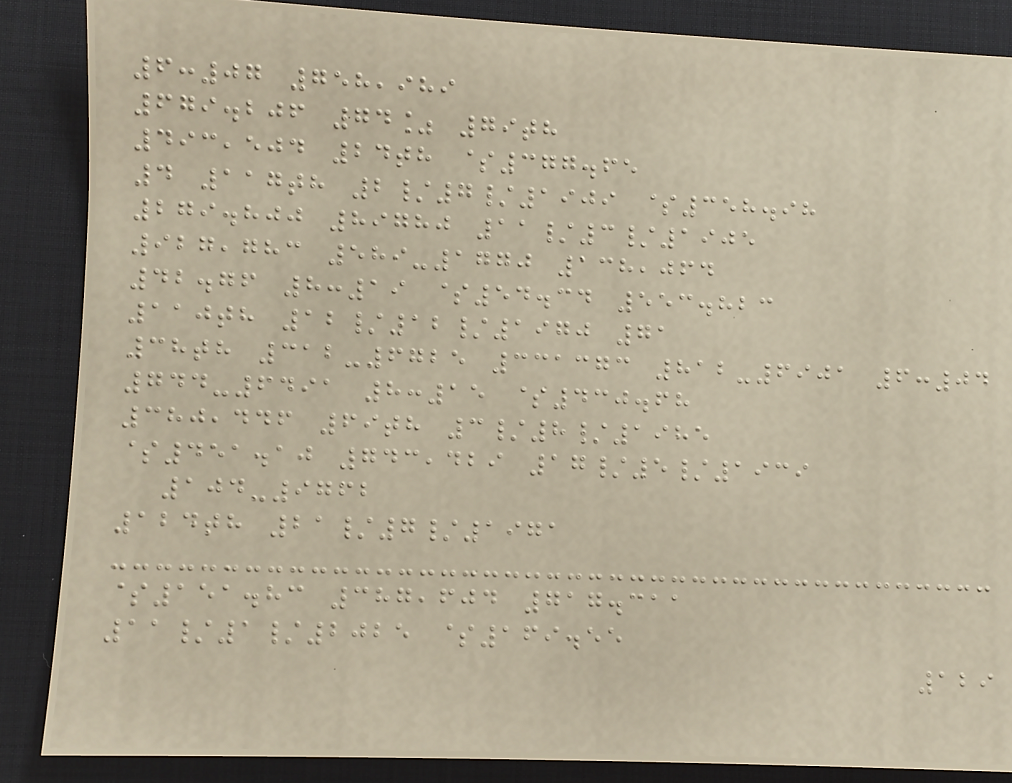6:07 758,989
679.206 74% 79th
493,504 24th $377.65
4 117th 2/7/1909 $358.98
279.800 89780 11/3/1905
927,783 589-1770 138,064
42.76 8:19 $54.34 553.823
110th 12/12/1970 71
38th 312-6725 331373 812-6901 6:04
744-6491 8:15 $430.68
380,446 69th 3/8/1985
$451.10 743,429 17/5/1939
104-9762
124th 21/7/1971
$151.83 387,604 717.311
11/1/2025 $169.55
129
